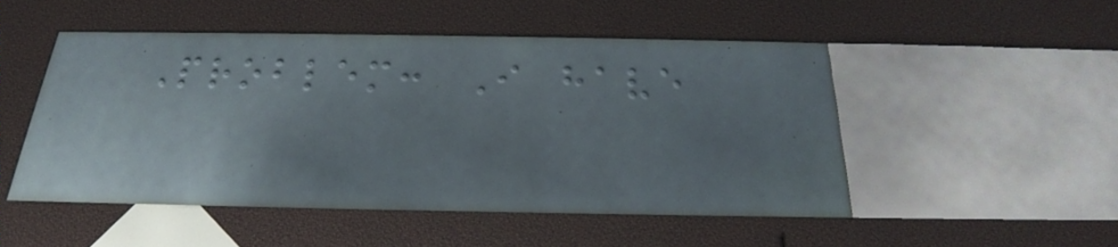Problem: I have
